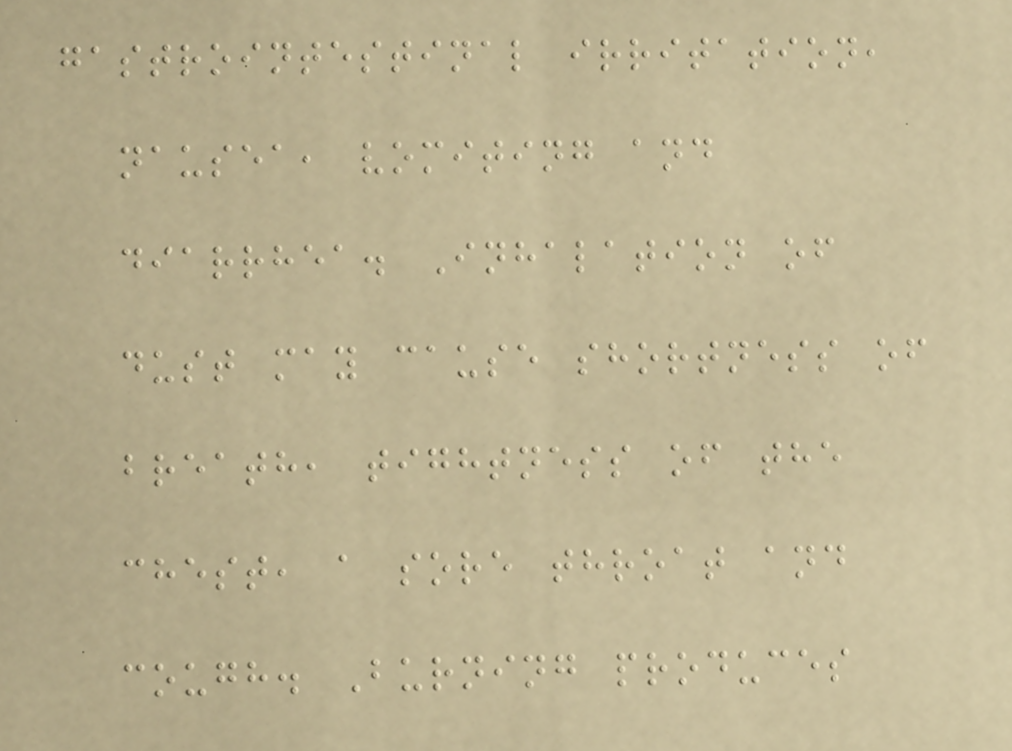gastrointestinal irritation,
nausea, vomiting and
diarrhea. Inhalation of
dust may cause shortness of
breath, tightness of the
chest, a sore throat and
cough. Burning produces
